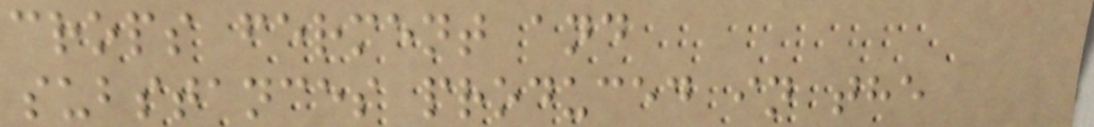crops ferment and
substances produced in the
